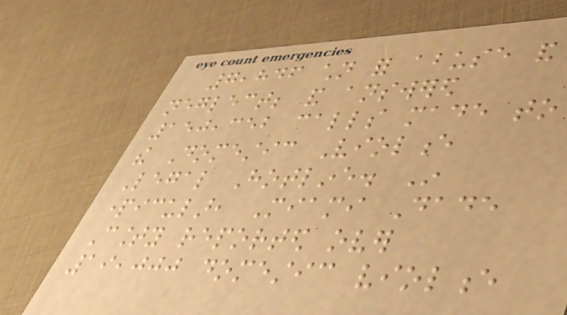7,846 children for abuse and
neglect; and answered
150,352 calls made to
the Domestic Violence
Legal Hotline. In
particular, Miami Dade
County reported over
19,000 domestic violence
